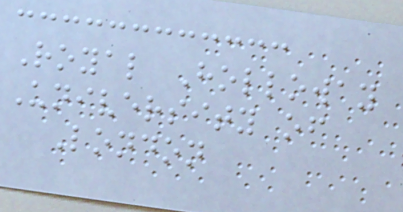Royal Holloway
University of
London
